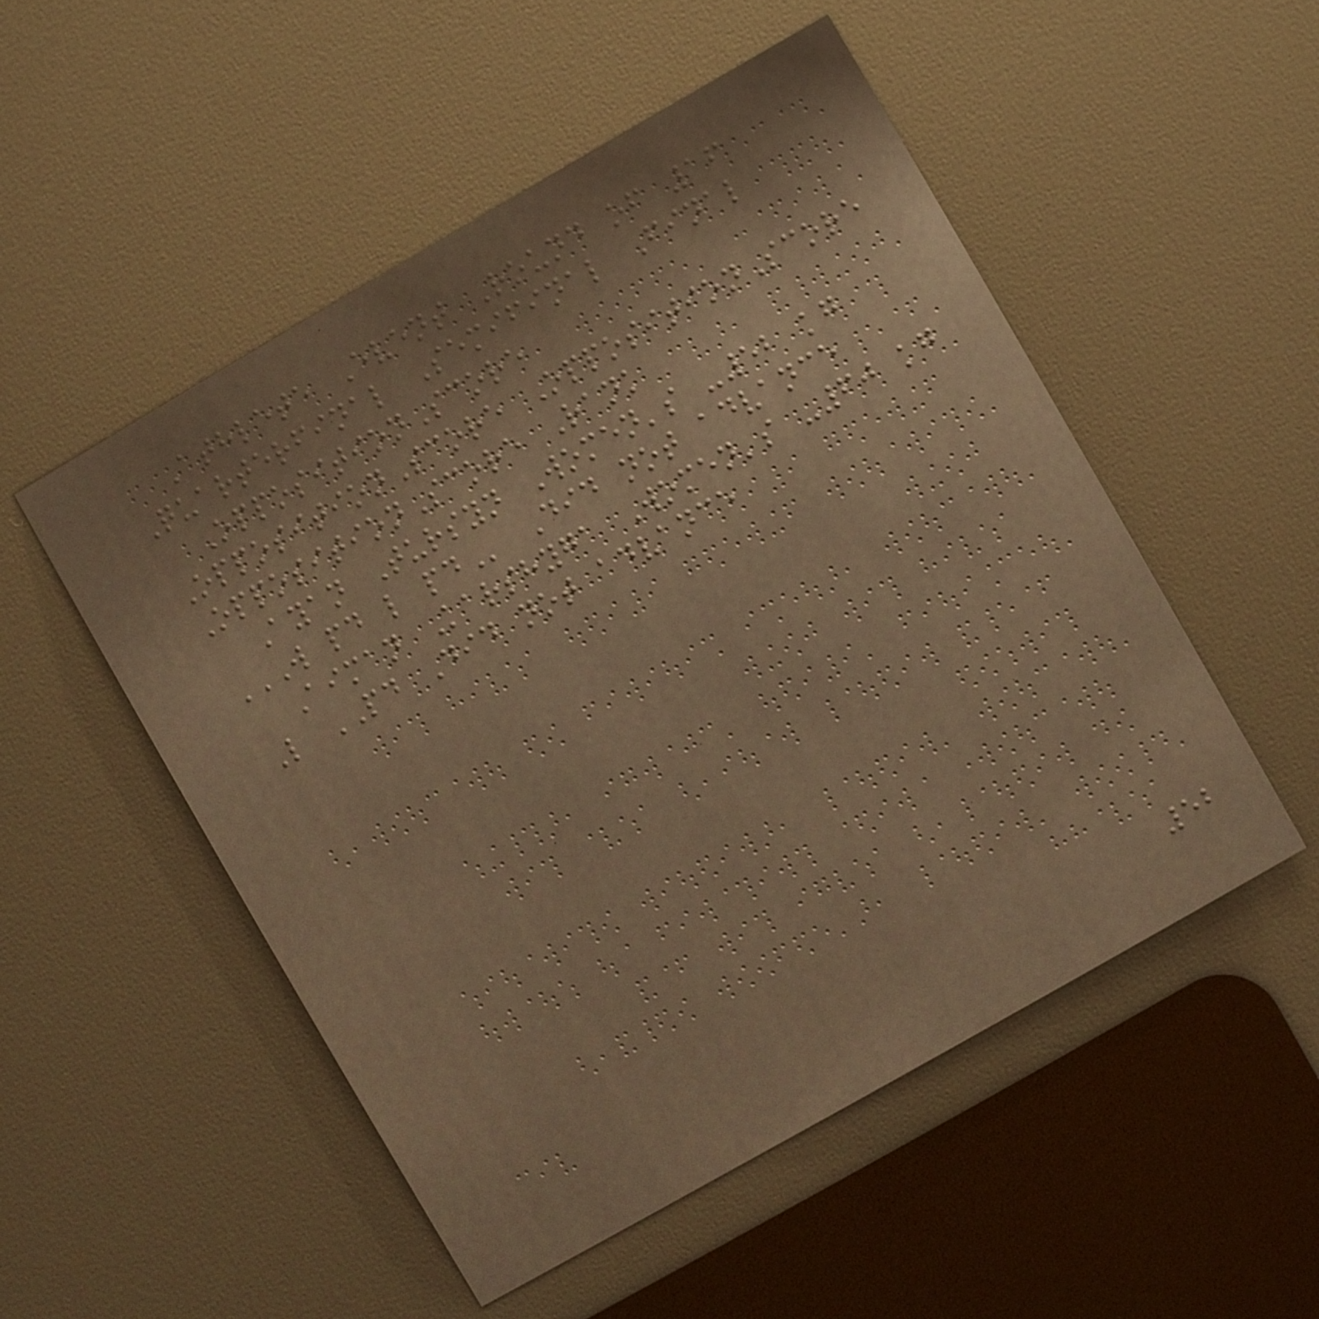Athlete Event Round of 16
Quarterfinal Semifinal Final
OppositionScore
OppositionScore OppositionScore
OppositionScore Rank
Ayan Tursyn Women's -52 kg
W PD L PD Did not advance
Aiman Karshyga Women's -60 kg
L PD Did not advance
52
